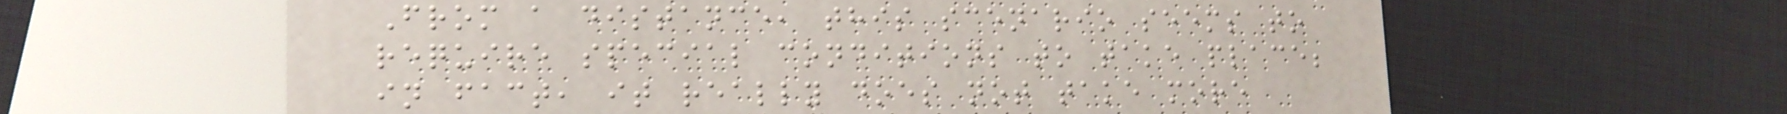From a distance, this scenario seems to
require special conditions to take place;
in fact, it really does not take more
